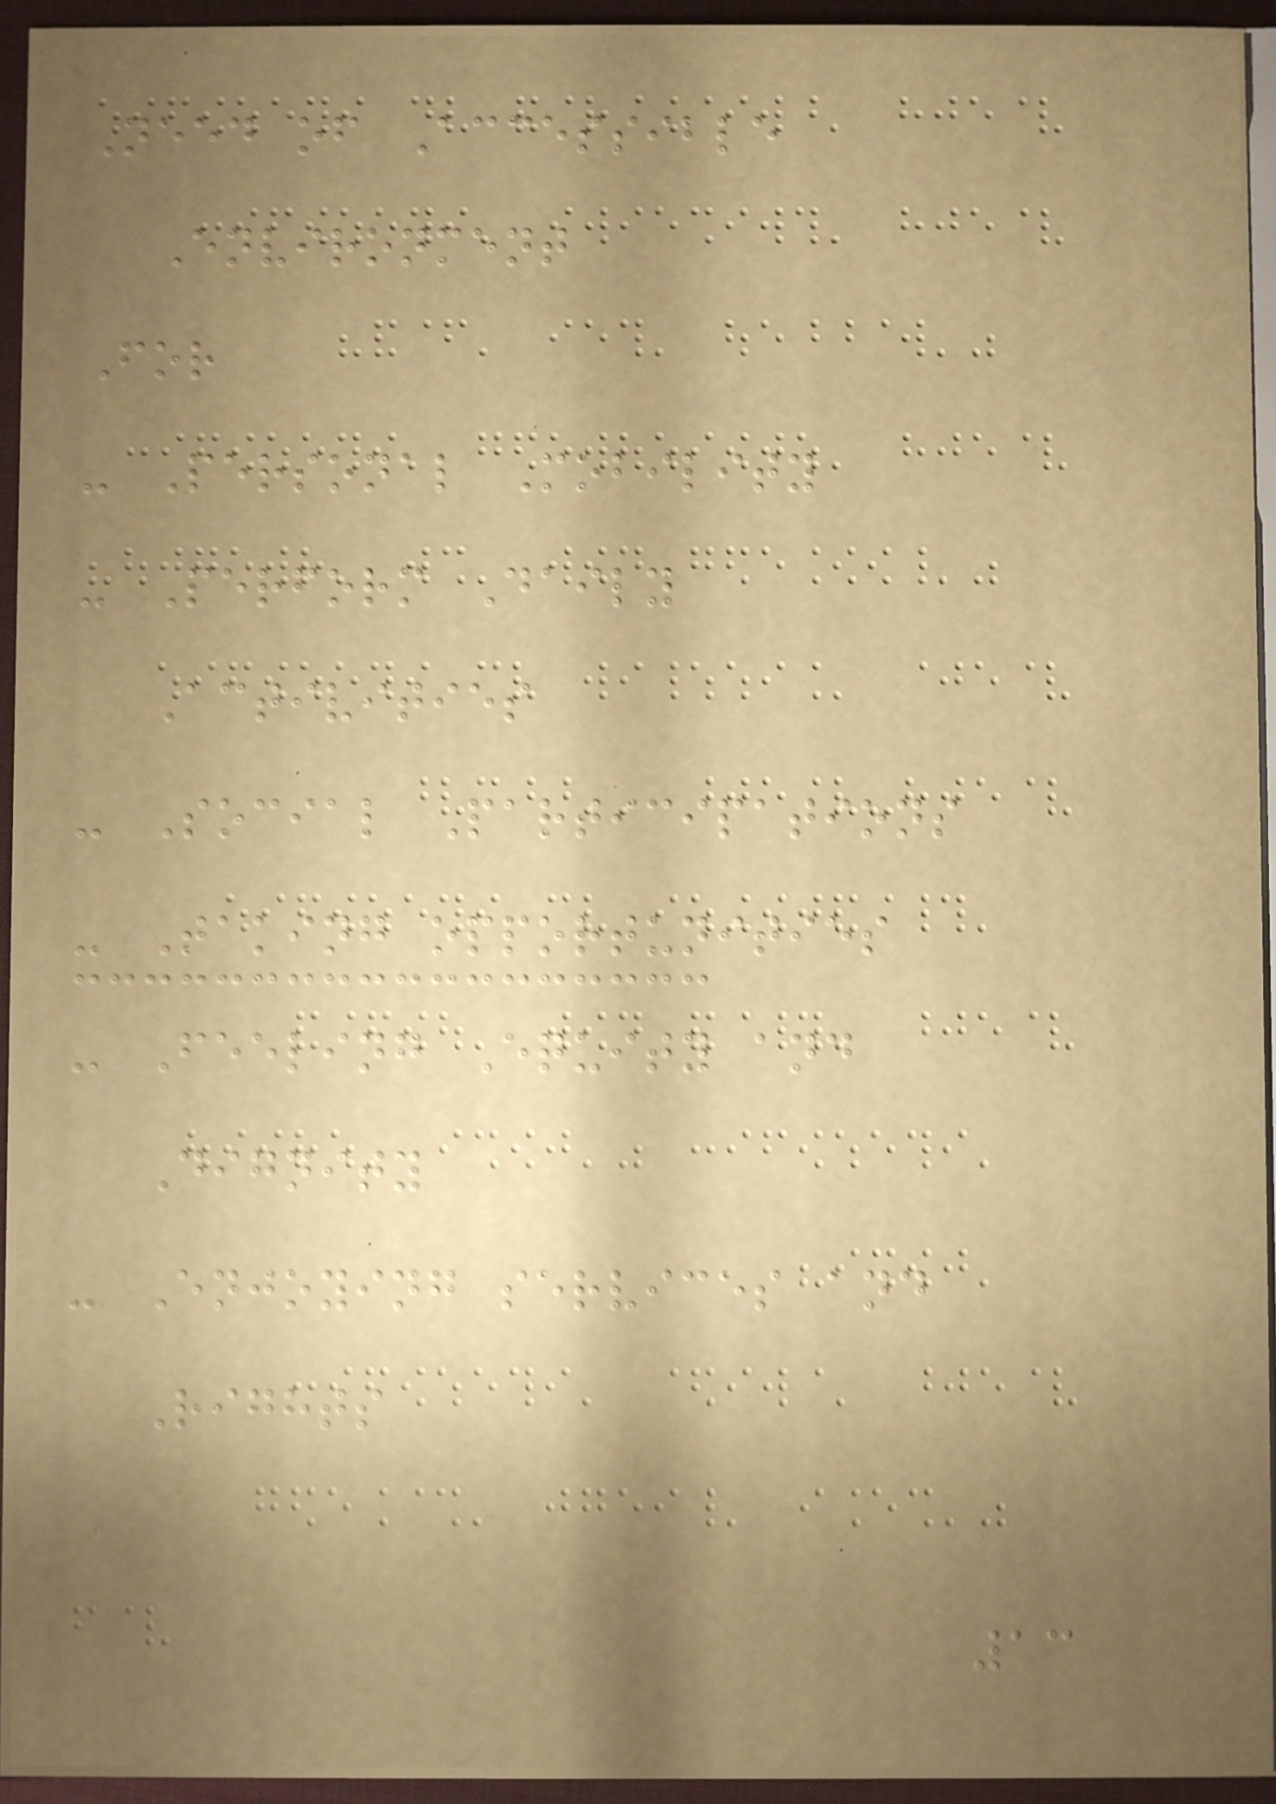Need of Accessible
Environment
For
- Personal Mobility
- Perform Daily
Activities
- Social Participations
- Taking opportunities
- Feeling Equity and
Dignity
- Enjoying services and
Rights
13
